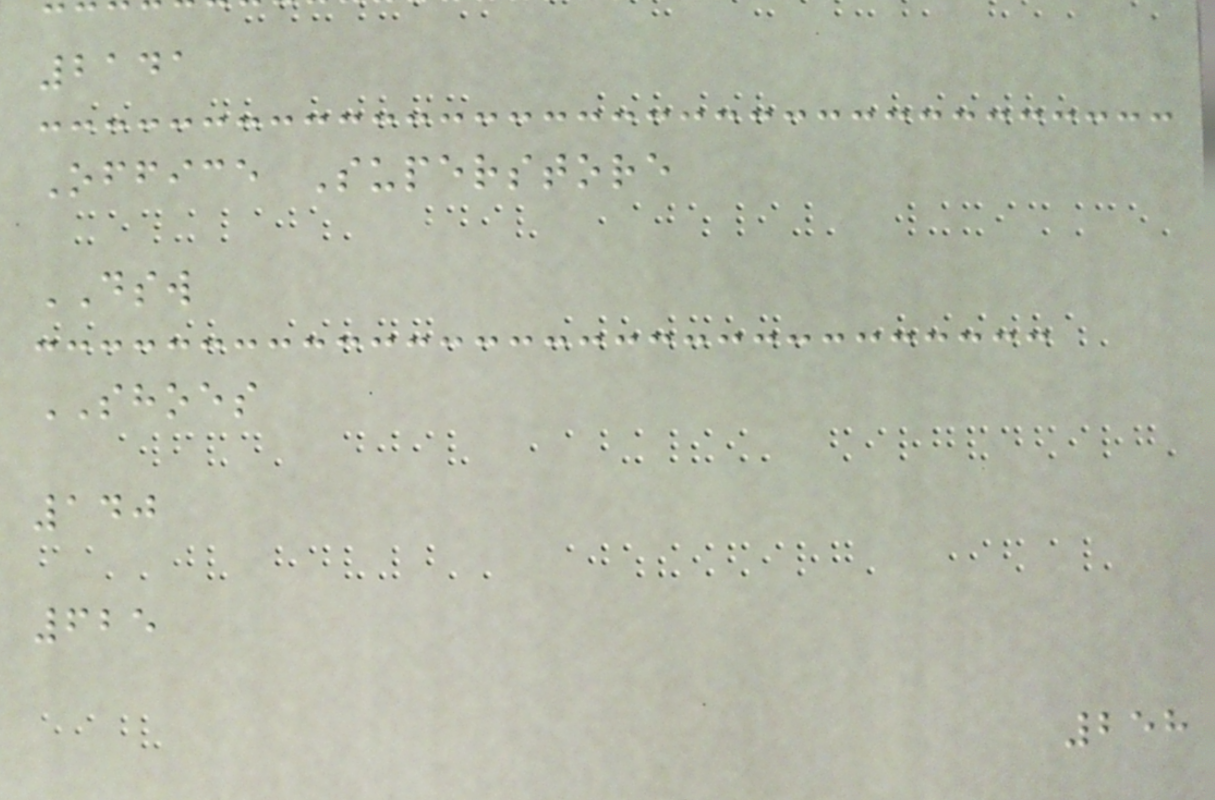2141
Office Superstore
DSW
SHOES
140
625
258
